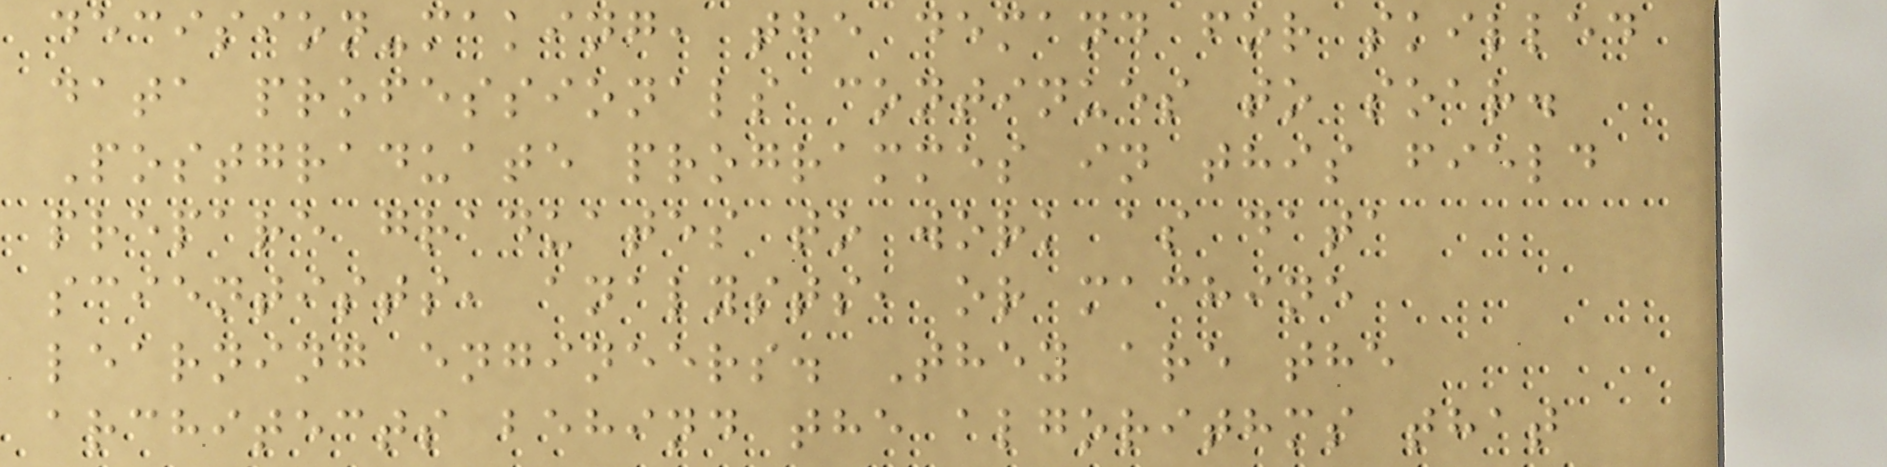decision-making, the demand for skilled
data professionals continues to soar.
Postgraduate programmes in this field
prepare graduates to work as data
scientists, analysts, or machine
learning engineers. They are the
architects behind the algorithms that
